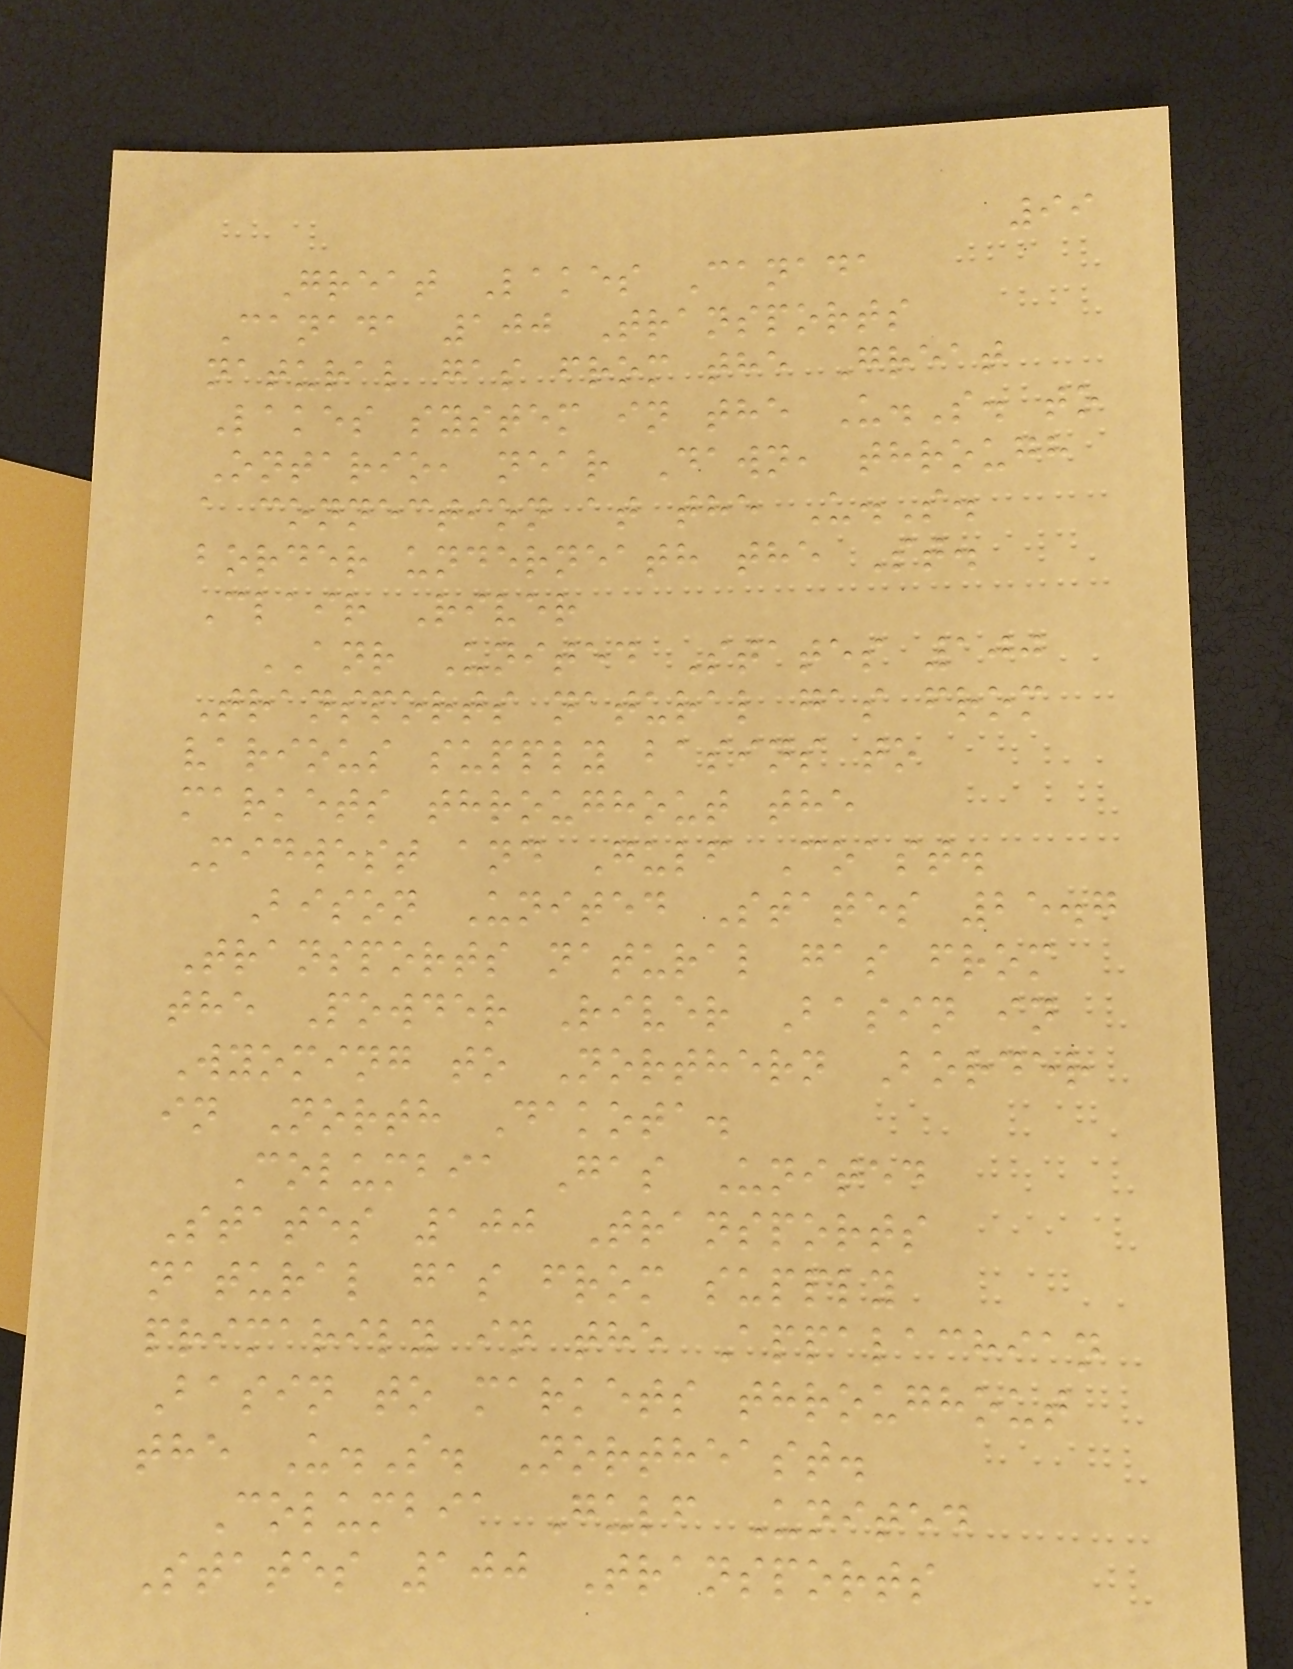99
Great Lakes Canada
Canada 100 Transports
natural gas from the Great
Lakes system in the U.S. to
Ontario, near Dawn, through
a connection at the U.S.
border underneath the St.
Clair River
ANR United States 100
Transports natural gas from
various supply basins to
markets throughout the
Midwest and Gulf Coast.
Bison United States 25.7
Transports natural gas from
the Powder River Basin in
Wyoming to Northern Border
in North Dakota.
Columbia Gas United
States 100 Transports
natural gas from supply
primarily in the Appalachian
Basin to markets throughout
the U.S. Northeast.
Columbia Gulf United
States 100 Transports
